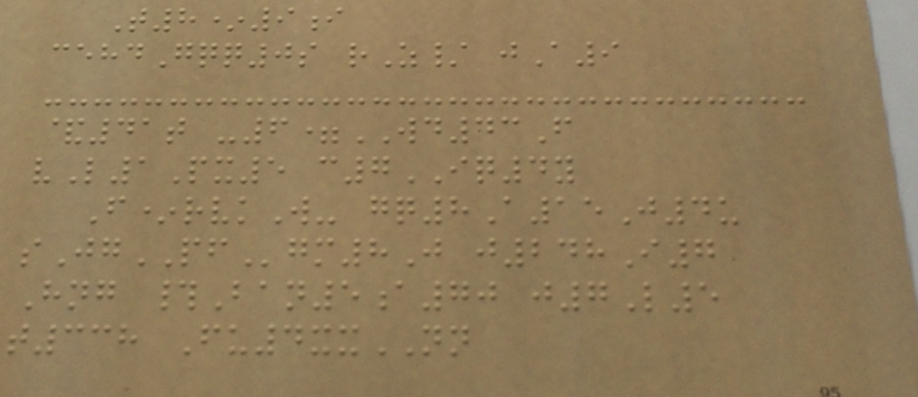T8*9i
cehdGqq0s rZ/ jA9
&41t -6=WD43F
vL1Px5 c7IQ4y
F*rvkW- gq8A15J4u
sJgPFgm8J j248I7
Hng #Ban5a70 j7L5
t338 Fu4xxNN
